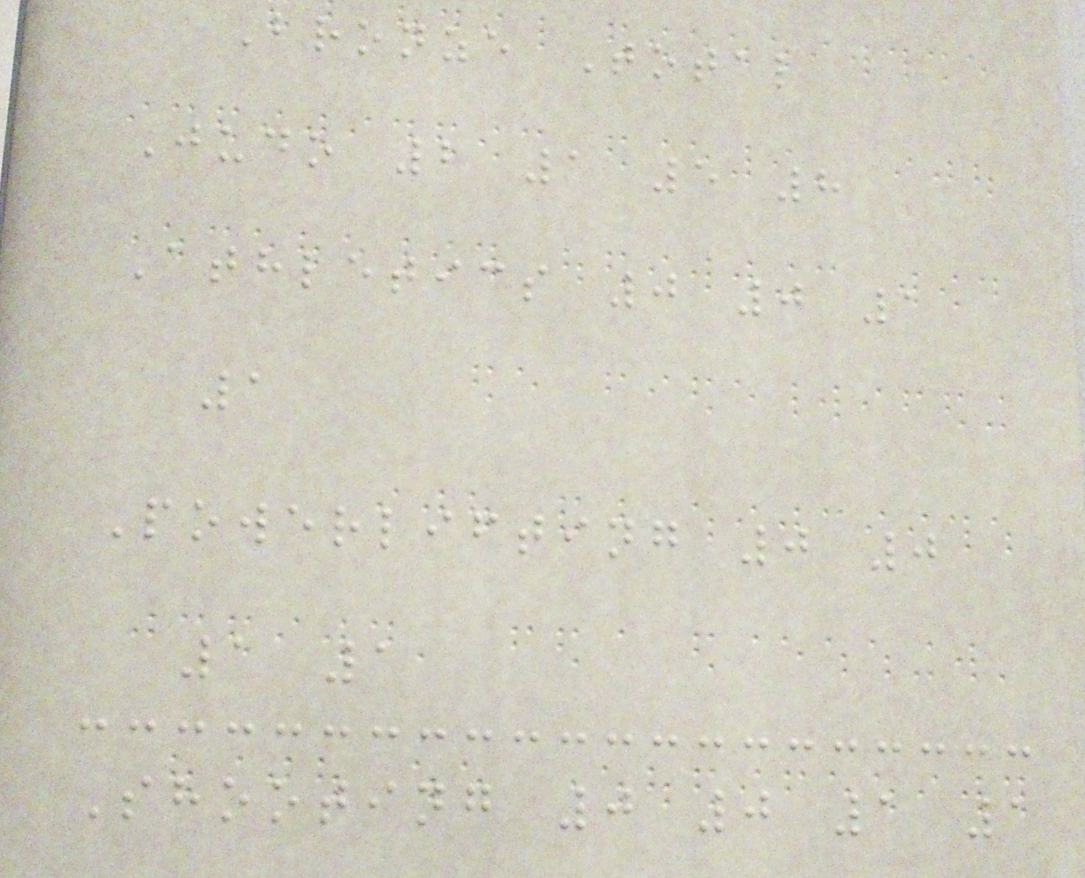Bronze Total
Judo 2 1 5 8
Athletics 0 0 1
1
Powerlifting 0 0
1 1
Shooting 0 0 1 1
